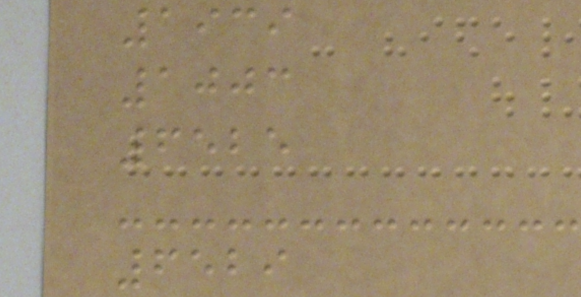1939
1003
6525
6529
